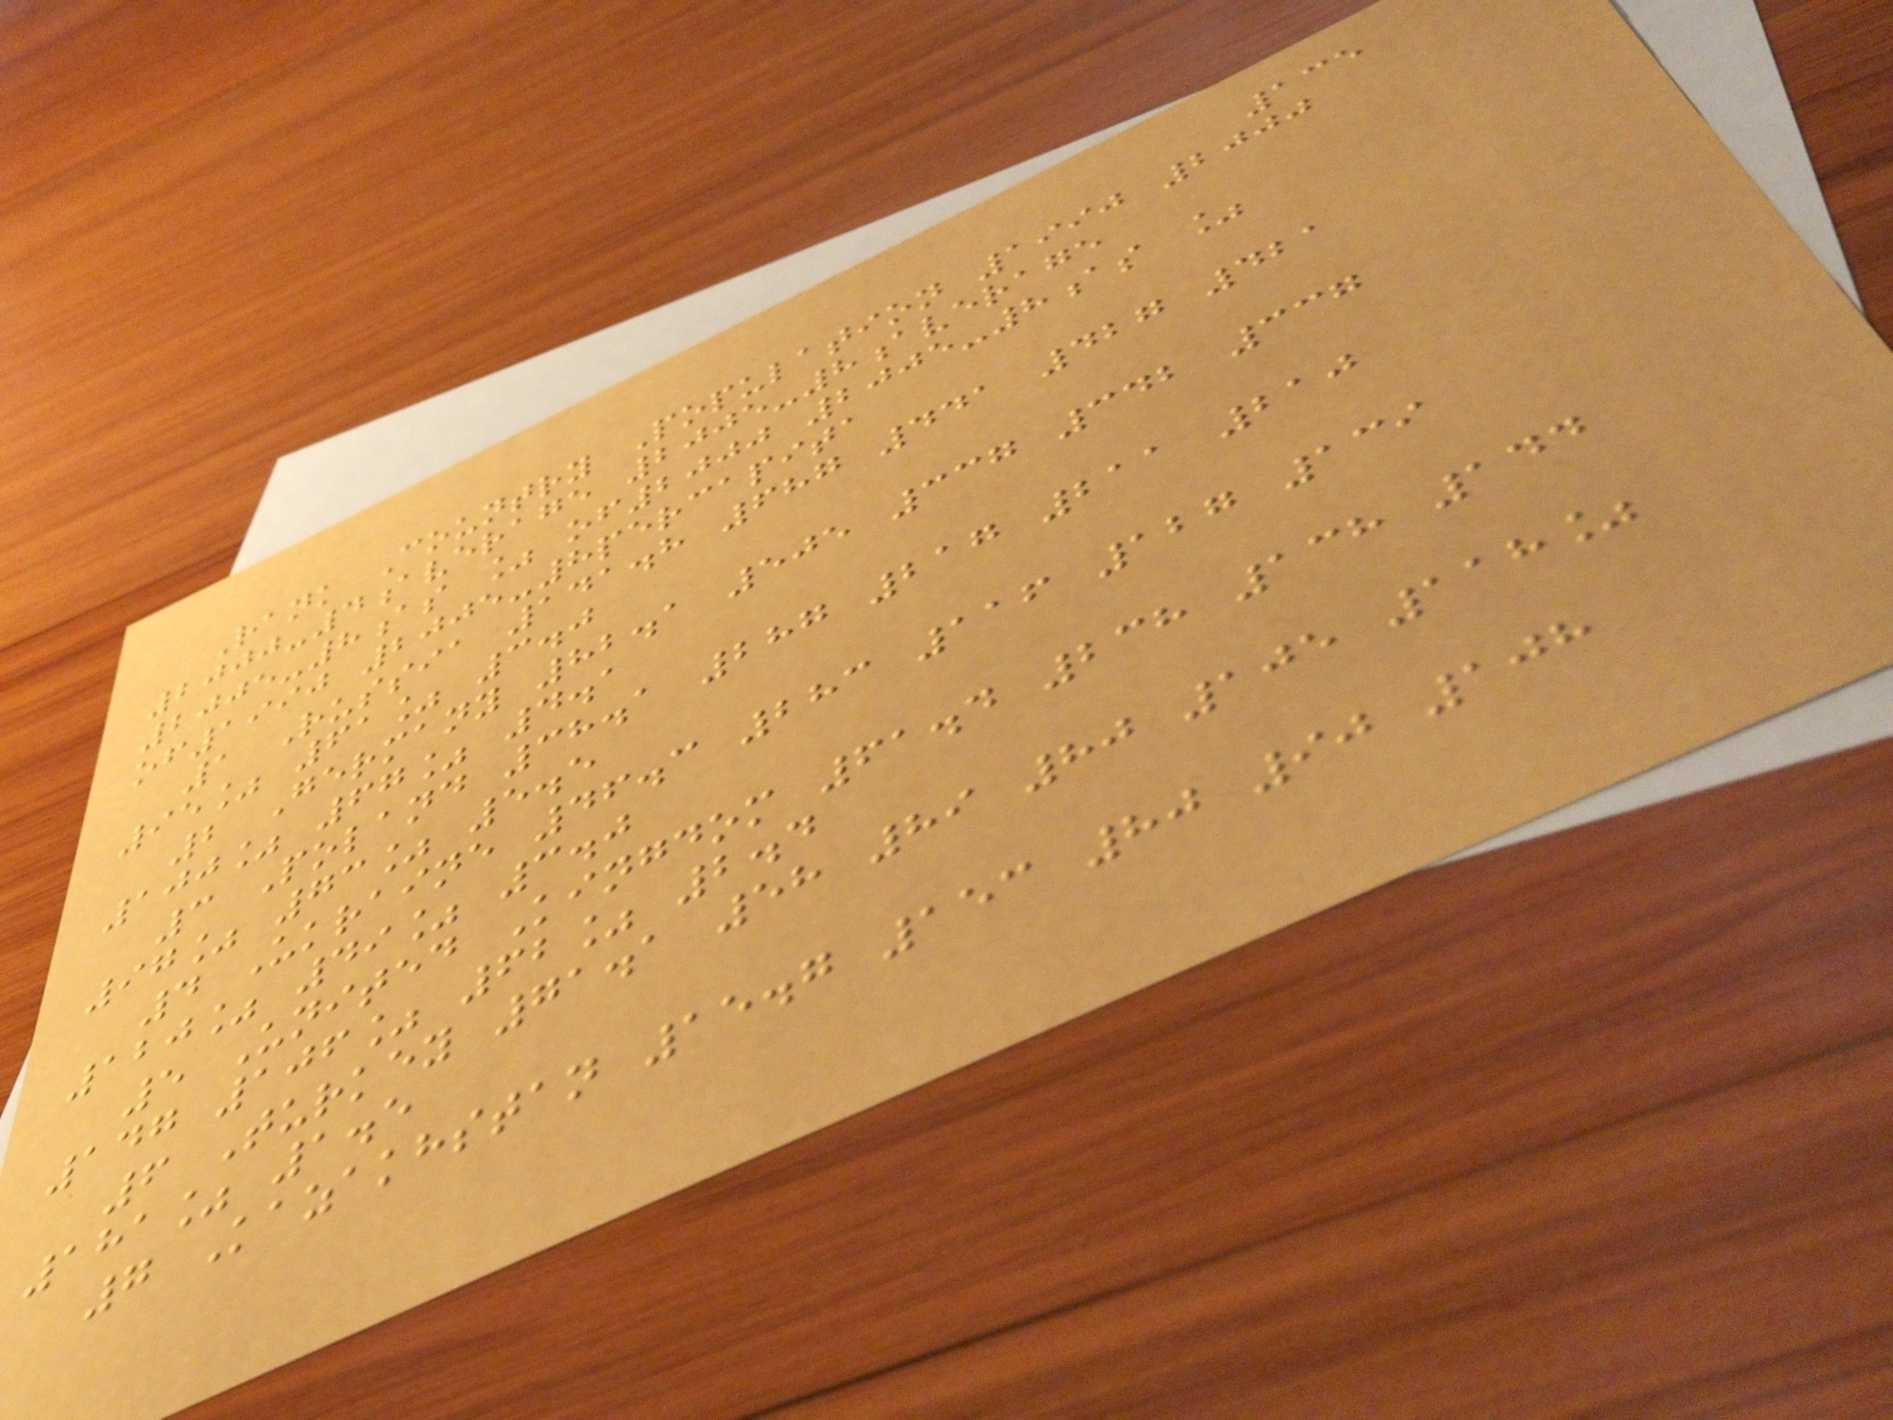135
Rank Country Population 1990 2000
2000-4average 2005-8average
2005-8as % of2000 2005-8as %
of1990 2005-8percapita
1 Russia 141.8 687 441 427 421
95% 61% 3.0
2 Germany 82.1 505 337 342 337
100% 67% 4.1
3 Poland 38.1 287 217 211 210
97% 73% 5.5
4 Ukraine 46.3 283 116 127 139
120% 49% 3.0
5 United Kingdom 61.4 238 138 144
147 106% 62% 2.4
6 Turkey 71.1 58 89 80 105 118%
181% 1.5
7 Kazakhstan 15.7 153 80 90 108
